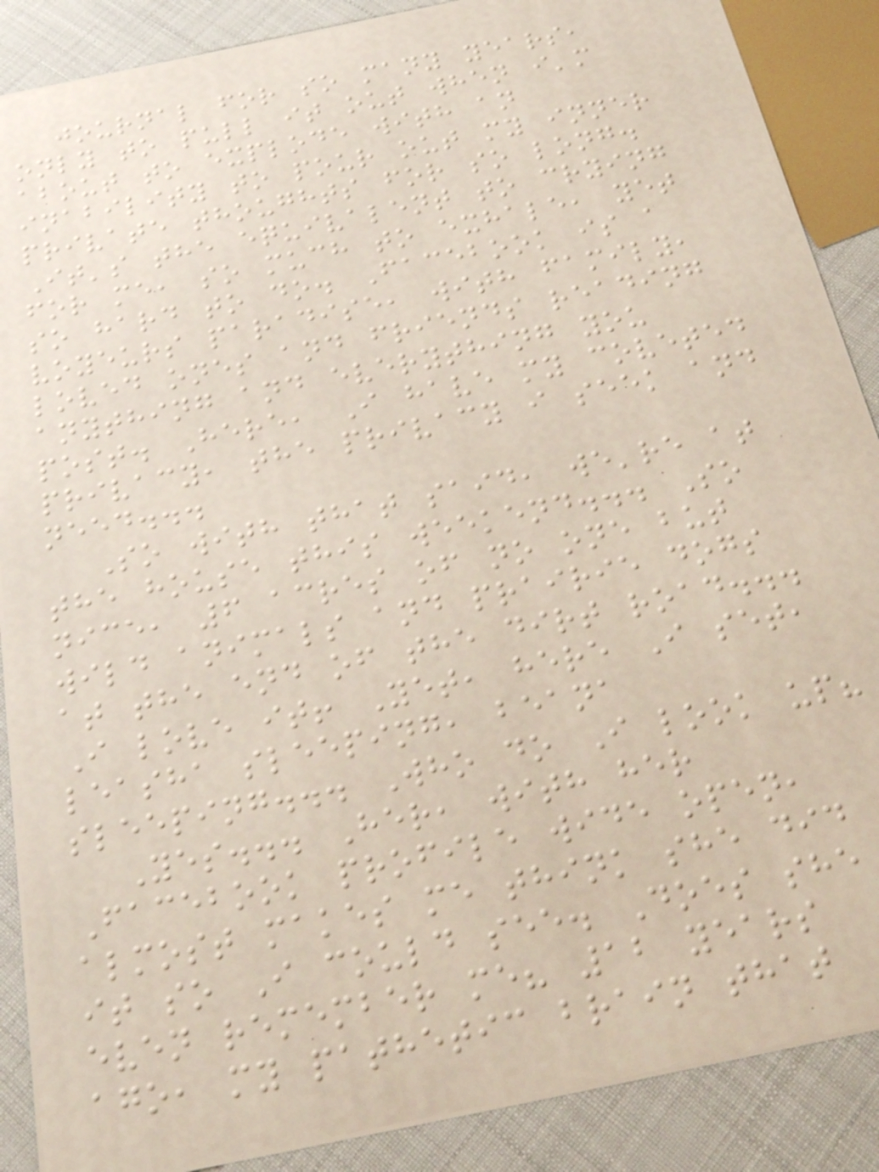journal for so many years,
only to pull it out when i'm
about to explode with an
inability to pour out my inner
private thoughts for so long.
It's the equivalent to crying
for me, so much to exhale, yet
so hard to do. Facebook is a
voyeurs paradise, with family,
loved ones and friends reading
anything and everything you
post. Here, I have my coveted
privacy, the privacy i seek and
need...
So with that said, we're at
the house this weekend... So
nice, 6 acres of no one but
wild animals and prairie dogs
at the end of the dirt road...
I love it! Yet, here I set,
leasha sleeping, beana
sleeping... Who do I look up?
Yes... Her, with her
Facebook profile wide open,
almost makes me think she did
it so I could see. Does she
even remember me? 12 years
ago, my pathetic brain that
